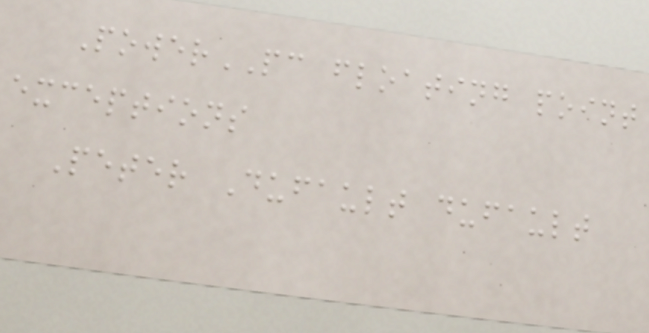PowerPC floating point
exceptions
Peter Dufault dufault
